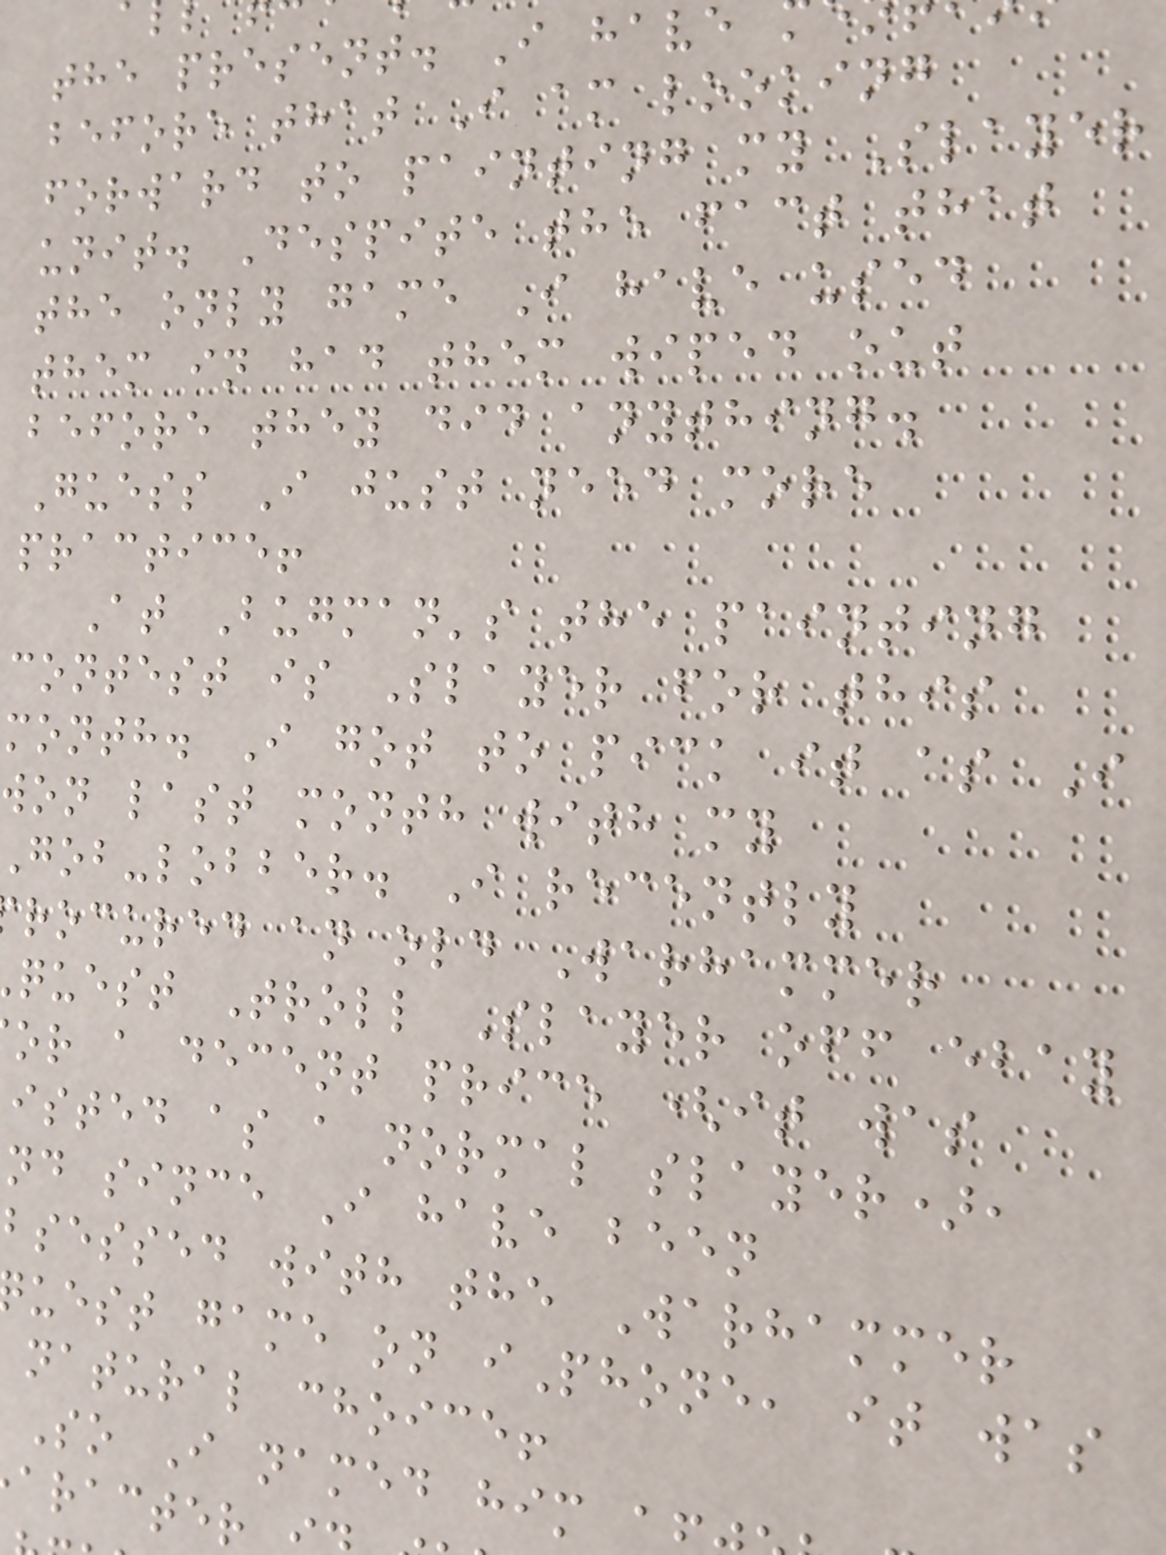the present. I have
before that I am looking
forward to painting my Slayer
unit. Despite the fact that
the only game I have used
them in had them wiped out
before they did anything.
Guess I just need more
practice!
At Bugman's the painting
contest is Slayer for this
month. I got to pick it as I
won last month with my
gob-lobber. I recently
rocured an old Warhammer
quest Troll Slayer off ebay
or a decent price (it was
isted as a normal slayer),
nd since I have been
bsessed with the Warhammer
uest game on iPhone, it was
natural choice!
So I named him a
aracter
